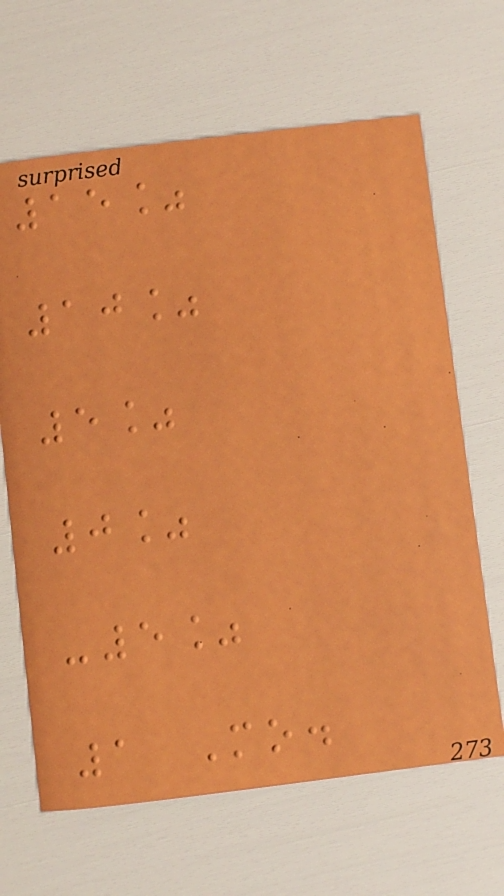15%
10%
5%
0%
-5%
1 Mo.
